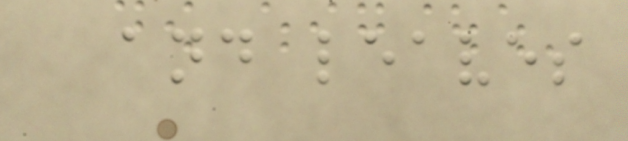and leaves
